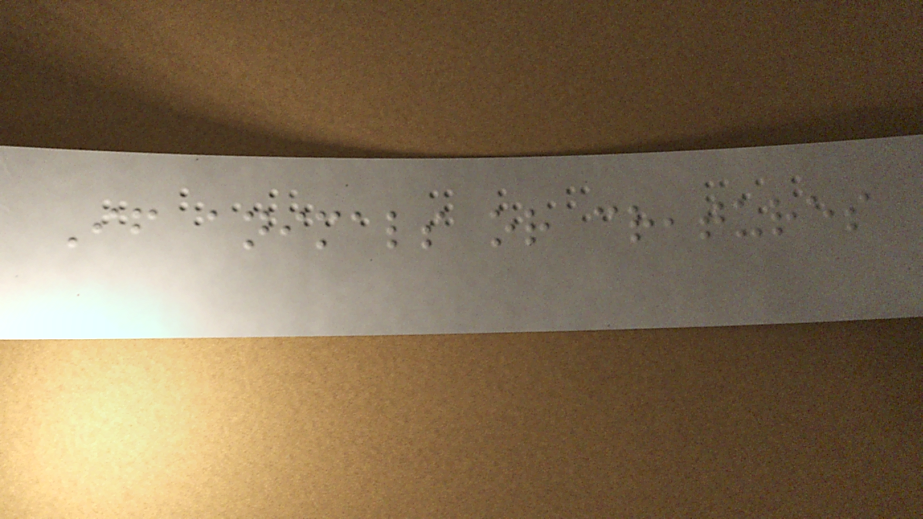If animals or creatures
